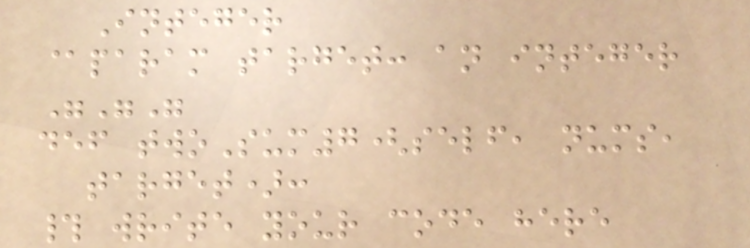Integer
@param target: an integer
"""
def twoSum7(self, nums,
target):
# write your code here
